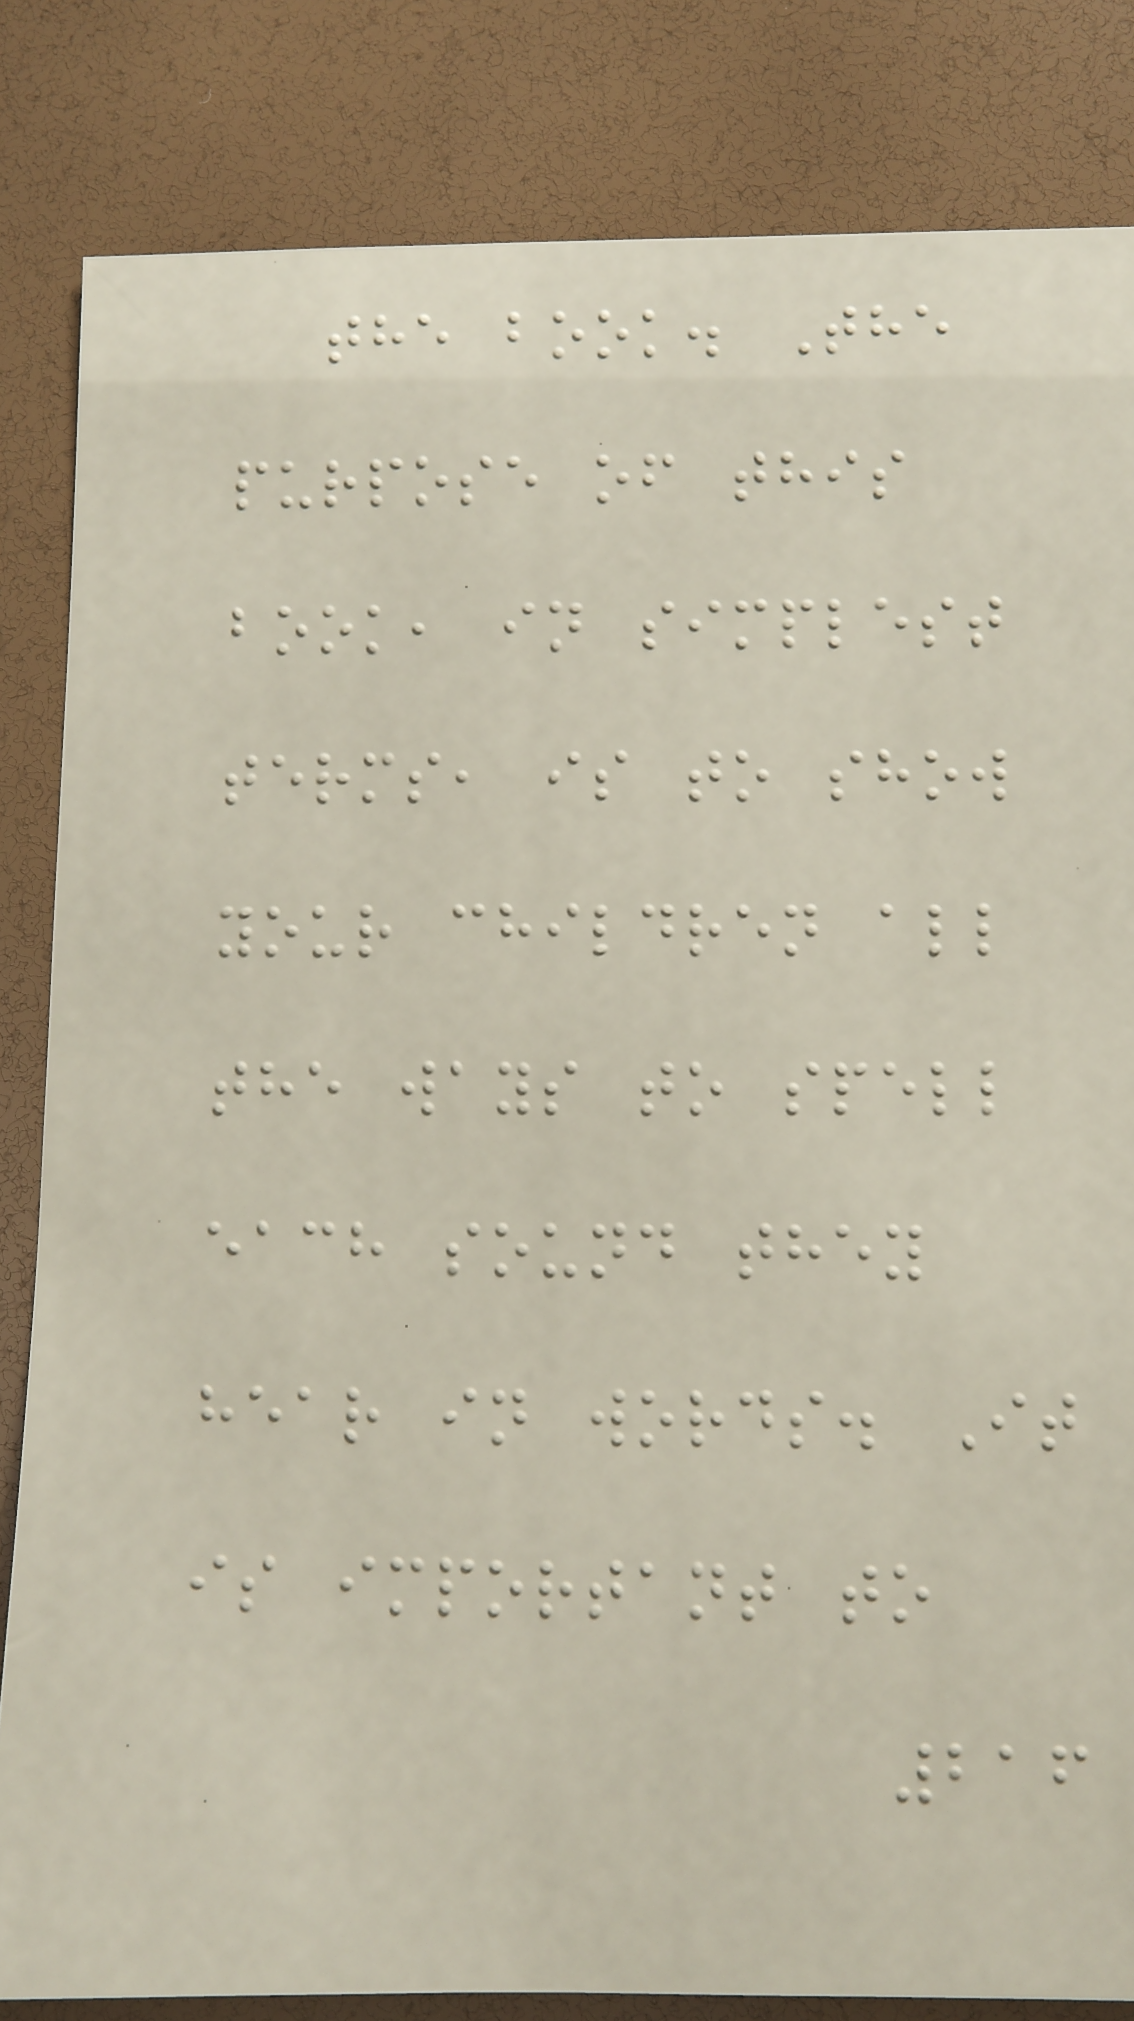the book. The
purpose of this
book, in simplest
terms, is to show
your children all
the ways to spell
each sound they
hear in words. It
is important to
216
